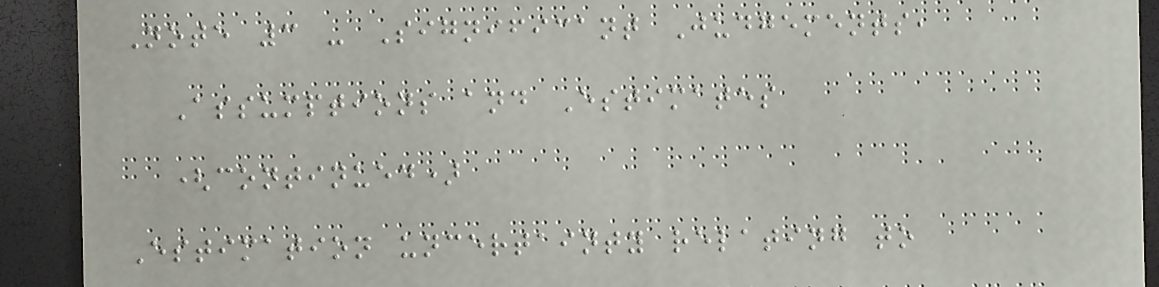Note 3 - Significant Judgements,
Assumptions and Estimates
(continued)
Estimation uncertainty relating to
